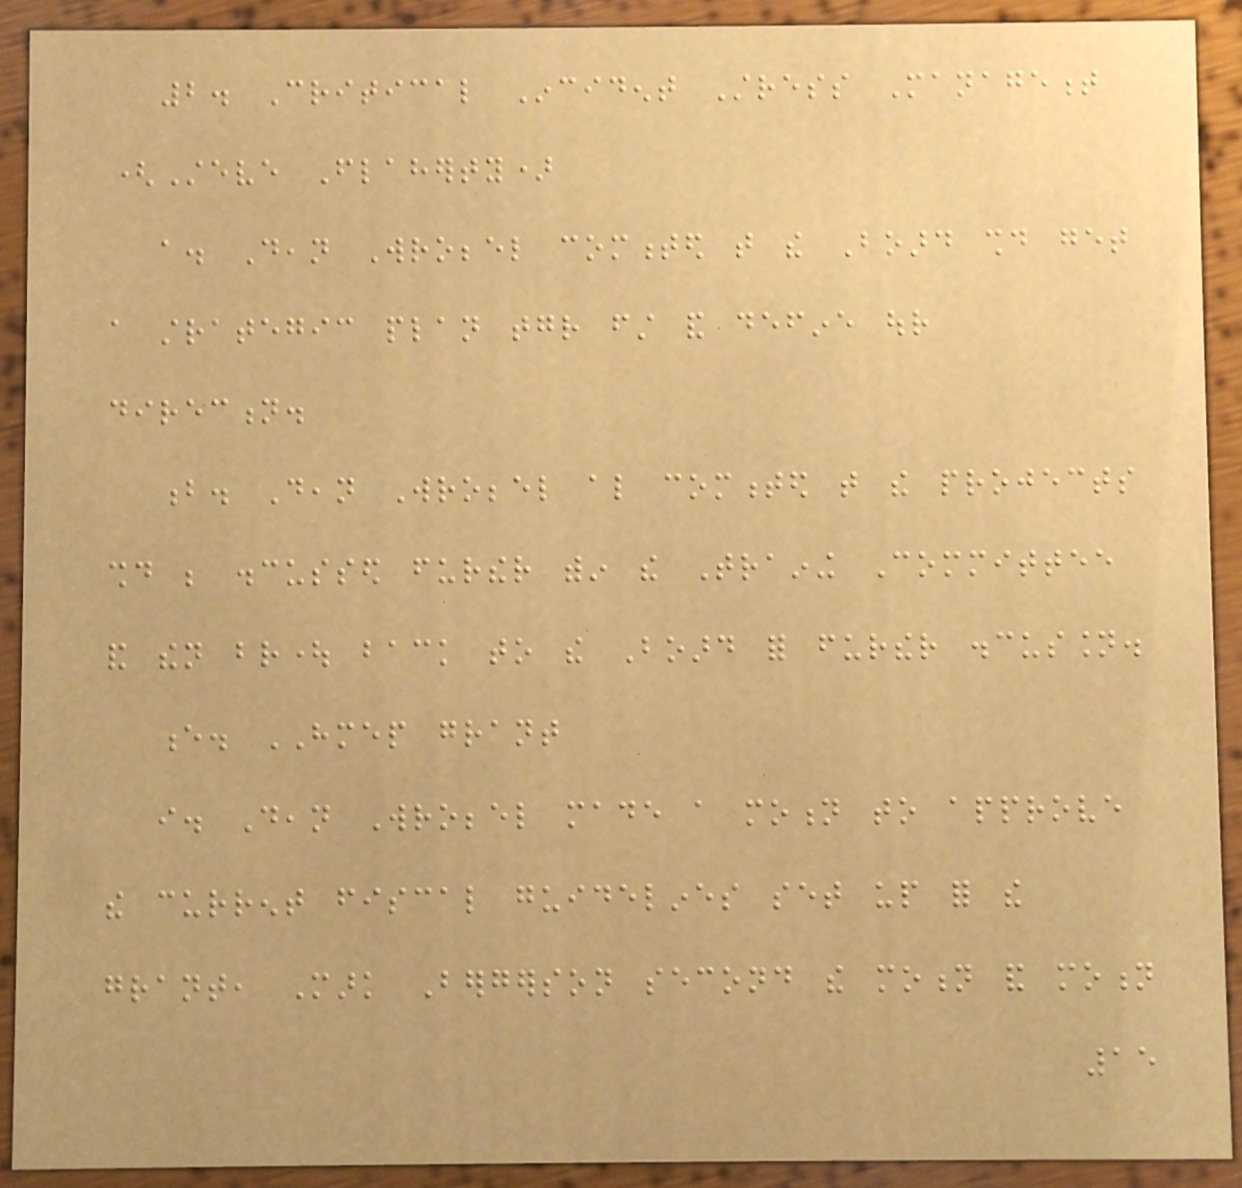2. Critical Incident Stress Management
(Steve Flaherty)
a. Dean Wrobbel commented that the Board should get
a strategic plan together first and define our
direction.
b. Dean Wrobbel also commented that the projects
should be discussed further within the Training Committee
and then brought back to the Board for further discussion.
e. HMEP grant
i. Dean Wrobbel made a motion to approve
the current fiscal guidelines set up for the
grant, Mark Bergerson second the motion and motion
15
